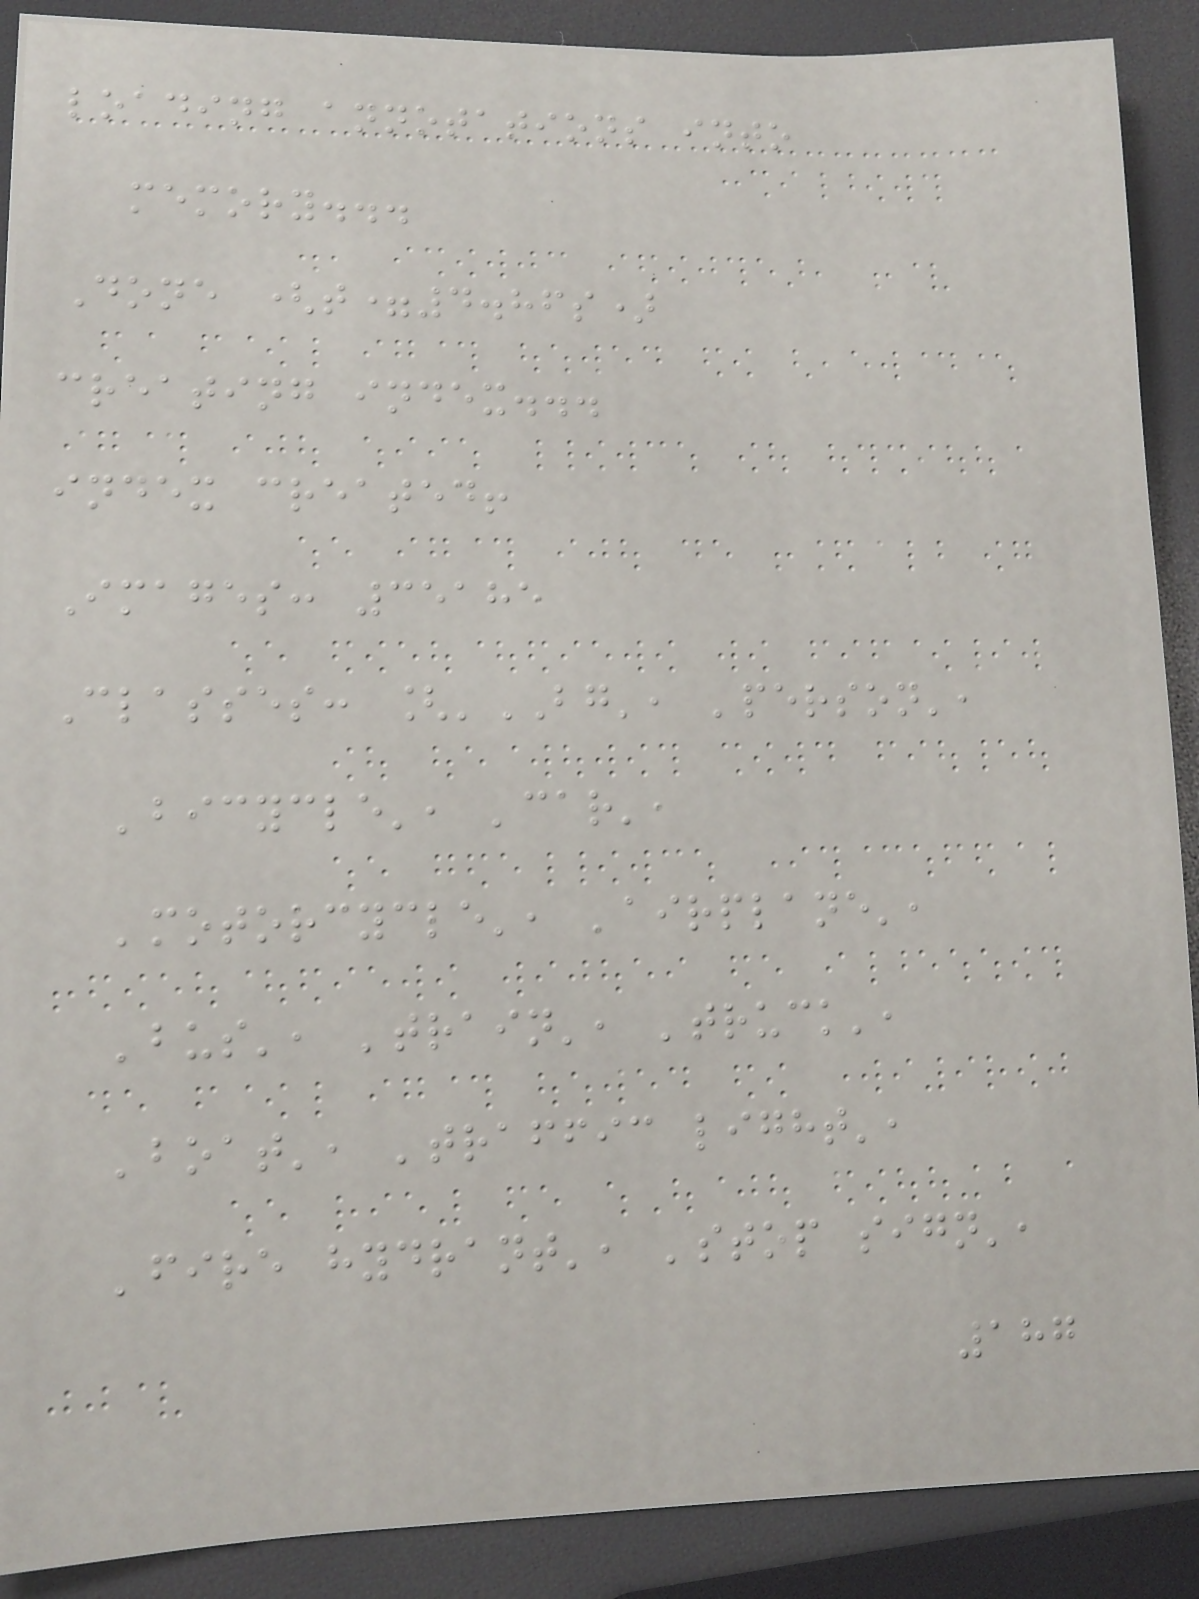loading annotations into
memory...
Done (t=4.86s)
creating index...
index created!
Images: 35185
Classes: ['BG', 'person',
'bicycle', 'car',
'motorcycle', 'airplane',
'bus', 'train', 'truck',
'boat', 'traffic light',
'fire hydrant', 'stop sign',
187
